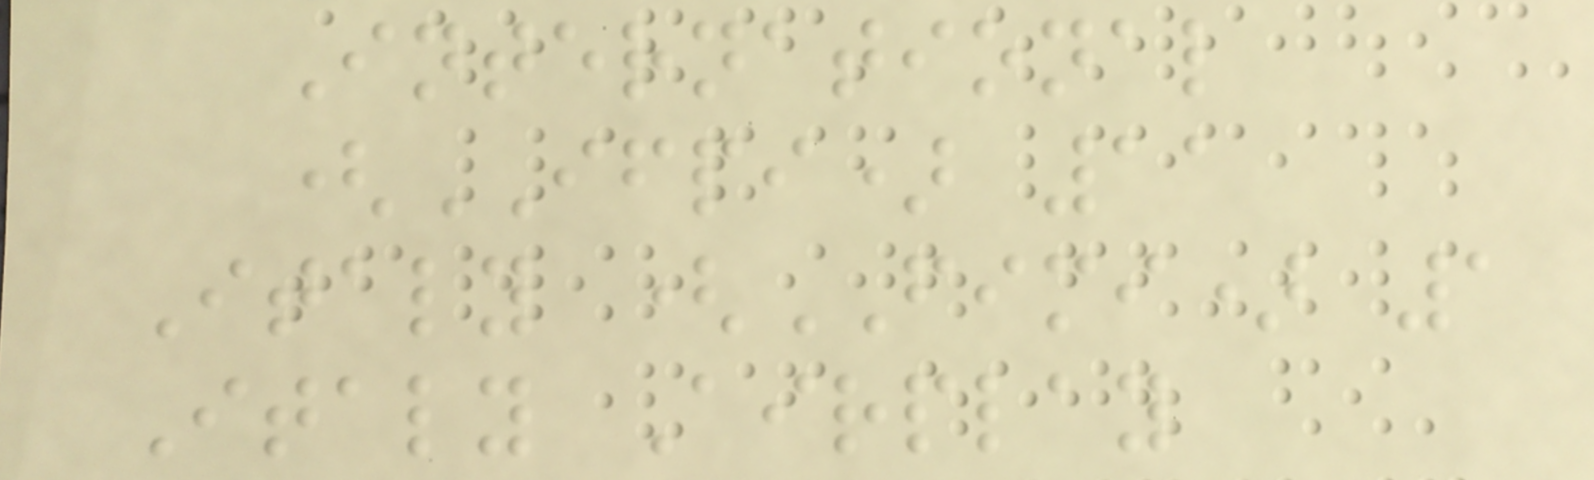International
(IFPI) 11
Italy (FIMI) 1
Italy Airplay
